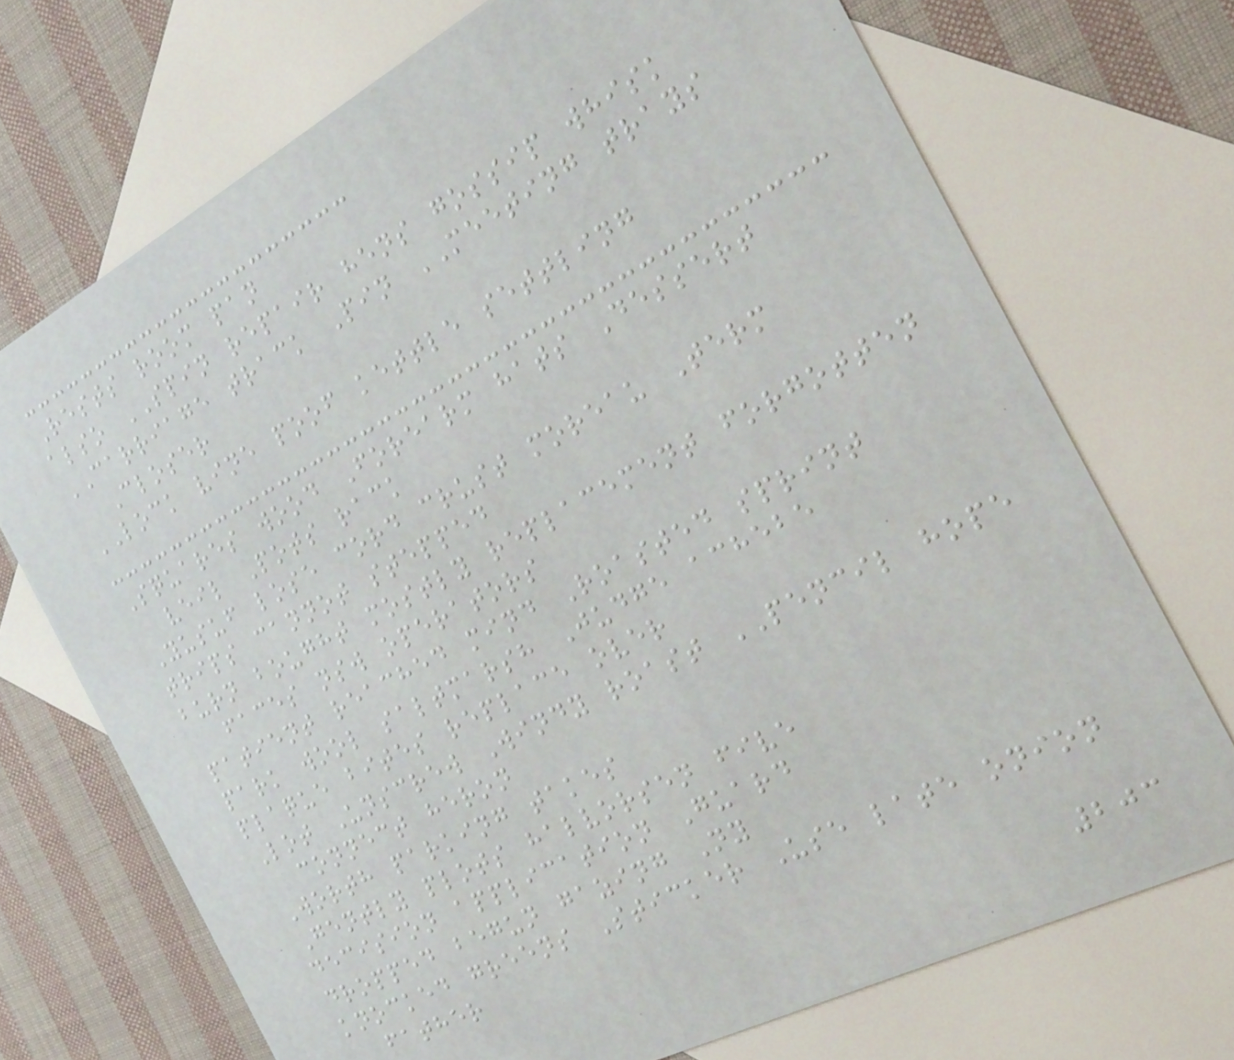Rests room pan
also SPIN repair hens gossip whisk
CARRIAGE track Pin MEETING trays
Closer
LOCK vine poof kettle settling
Squares wood Forearm hats Dessert
veil Pots rack
Yusuf lose cord crust moreau Term
trips cannot stepped
burn bought mostly replacement forgotten
faces nsw operators
patient reached mind Roasted sprint
park wool saltmarsh Judge achebe
plaque bites replace over
Lot Unscrew Windy roast PENCIL hope
connect heron
Worth parking takes
Gently plots halvorsen five
decision application Guard
dropped begun gazing Ny
knocked greens Sticker Use late onion
father
203
